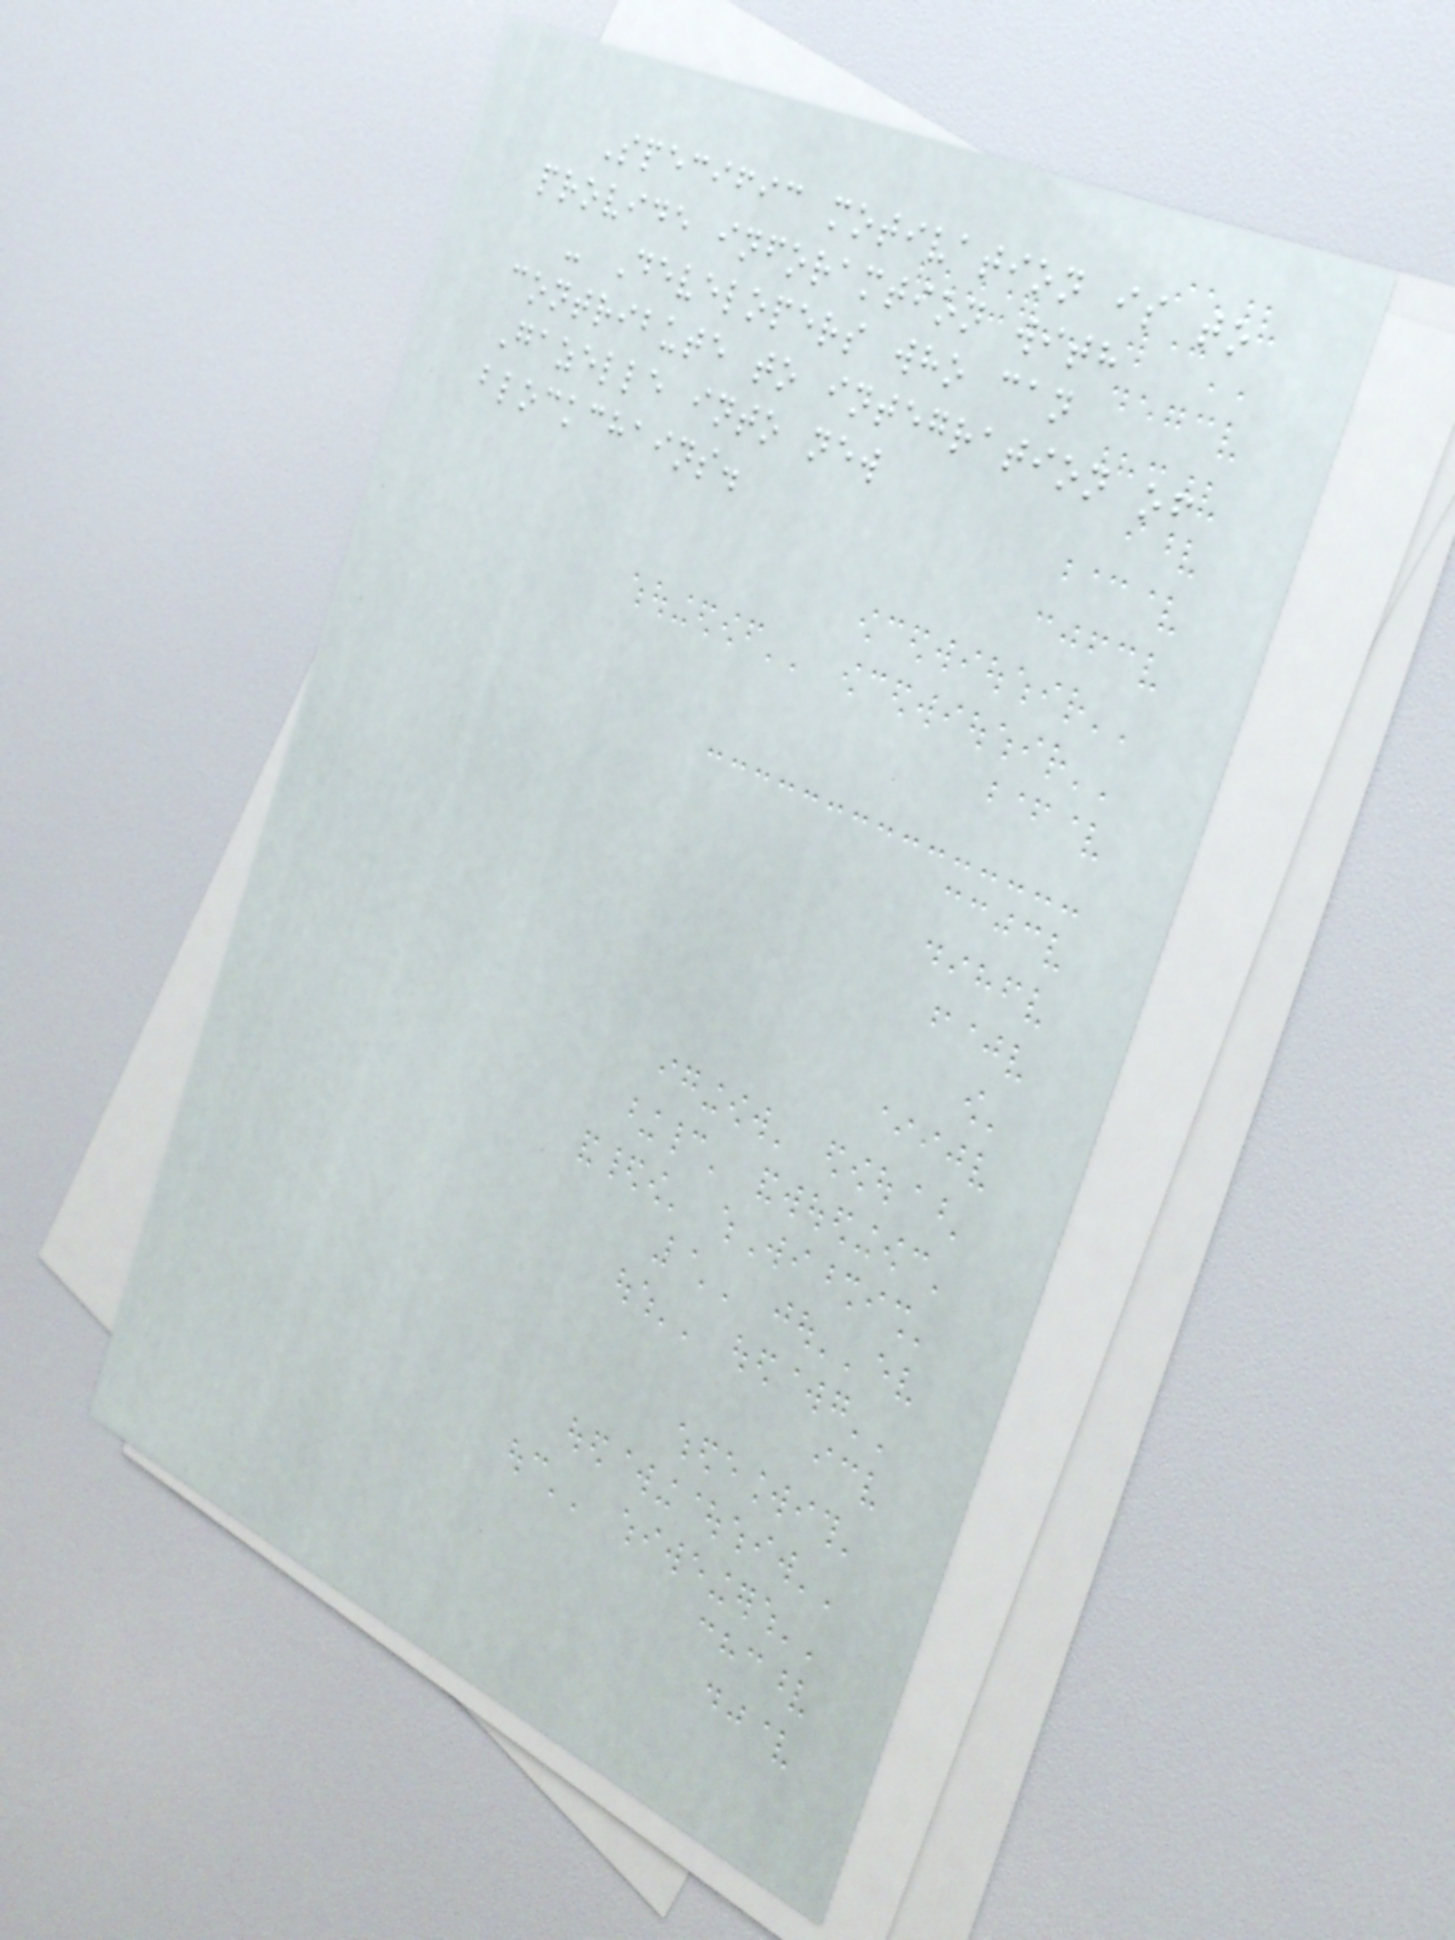Specific motivation is to
provide inforamtion with
- Developers who can
contribute to integration of
Gazelle into new
blockchains.
